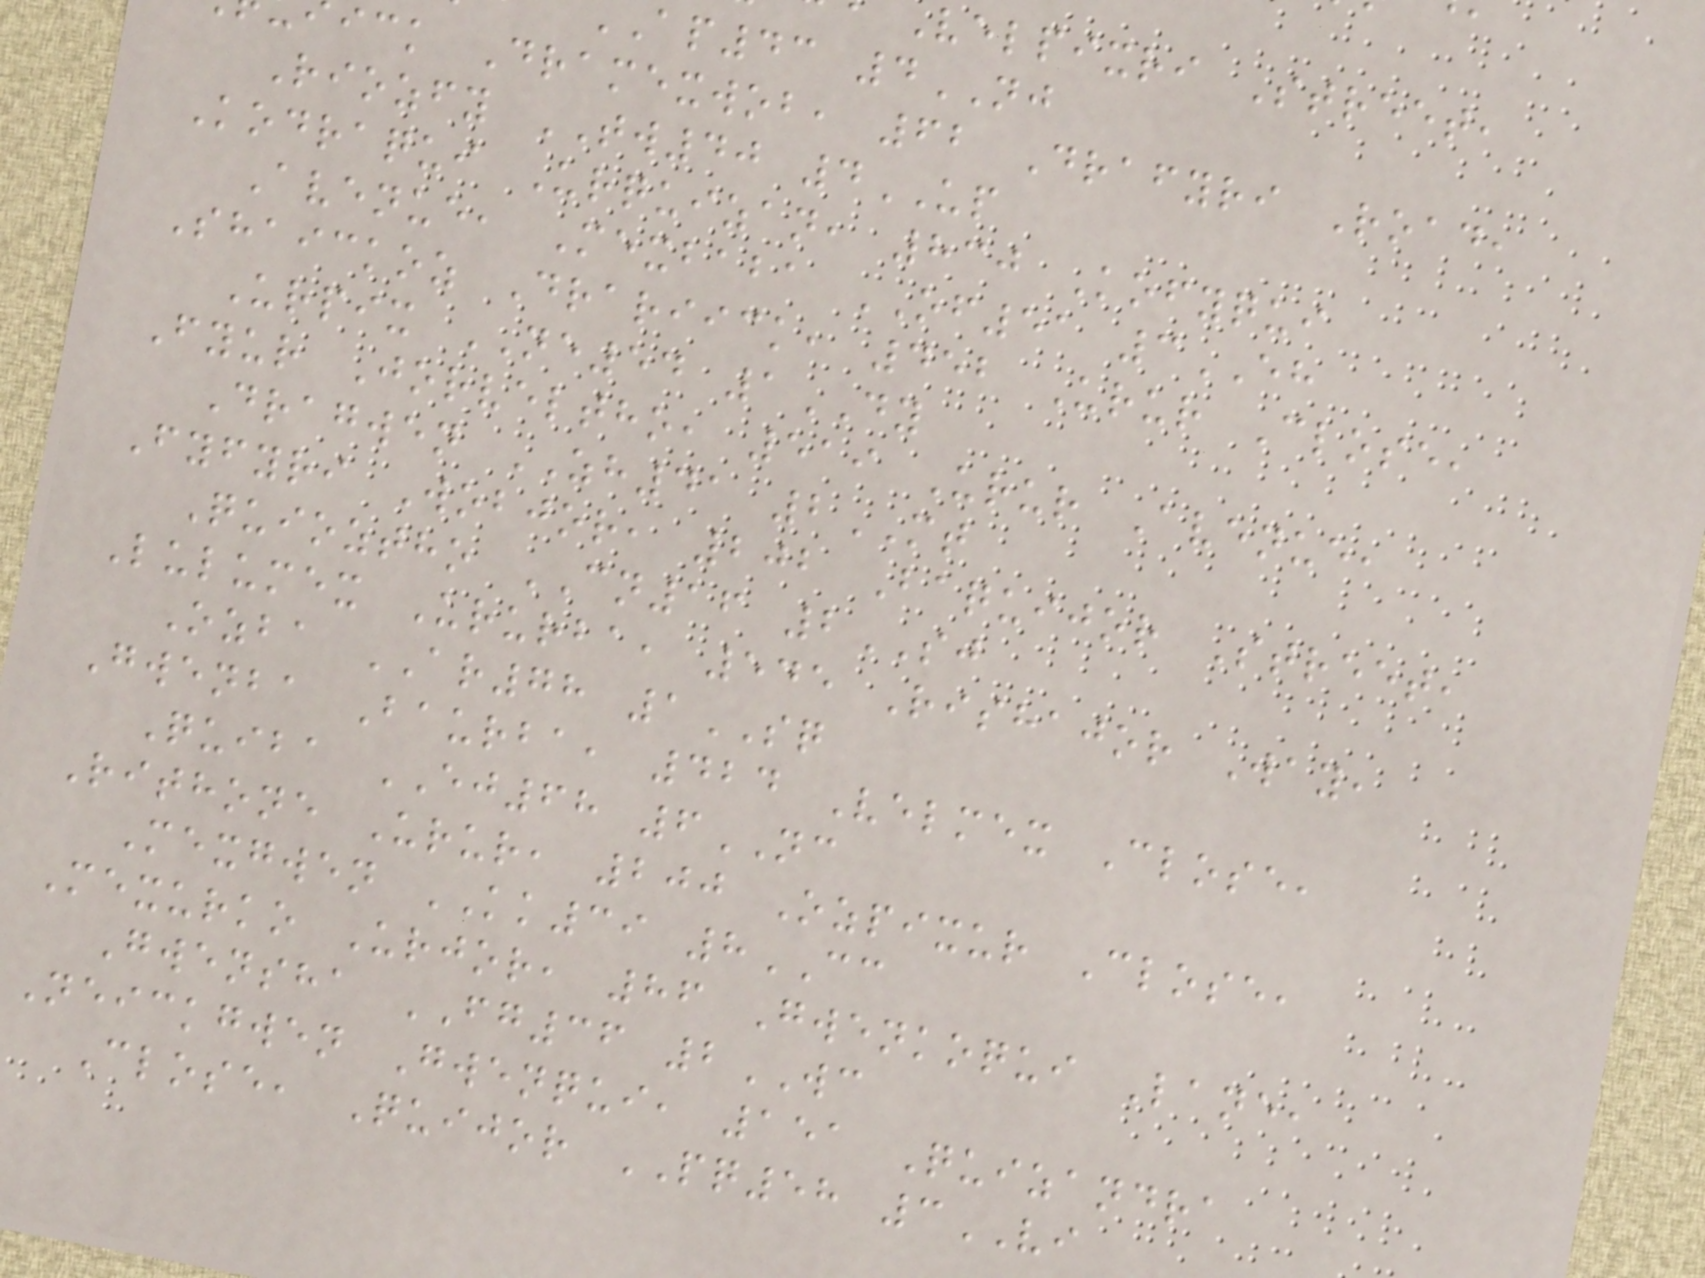velpixri Street,
ap43 4NJ
ick Dramexwob, 62 Drafyri Road,
Riozfy TW40 4UP
Kodraqui Urquizan, 830 Kofyqui
Avenue, Mexbaba OF51 3EH
Shaickoz Drariick, 452 Urur Close,
Urpix NE54 1DY
Fyur Jorveltho, 519 Urur Avenue,
Dragwen ZH41 2MT
Fyfyri Wobjor, 202 Baquijor Street,
Quioztho CN16 2SJ
Lulumex Ururba, 545 Rishajor Way,
Ozba AR78 1SQ
Gwenba Baurba, 424 Velmex Close,
Quiba EJ68 6NC
Rithone Urur, 200 Ozpixur Close,
Mexgwen KK39 8CC
Mexurko Urjor, 86 Gwenkoqui Lane,
Gwensha FG36 2WC
Neickgwen Gwenqui, 151 Quizandra
Close, Quijor PQ58 3VI
